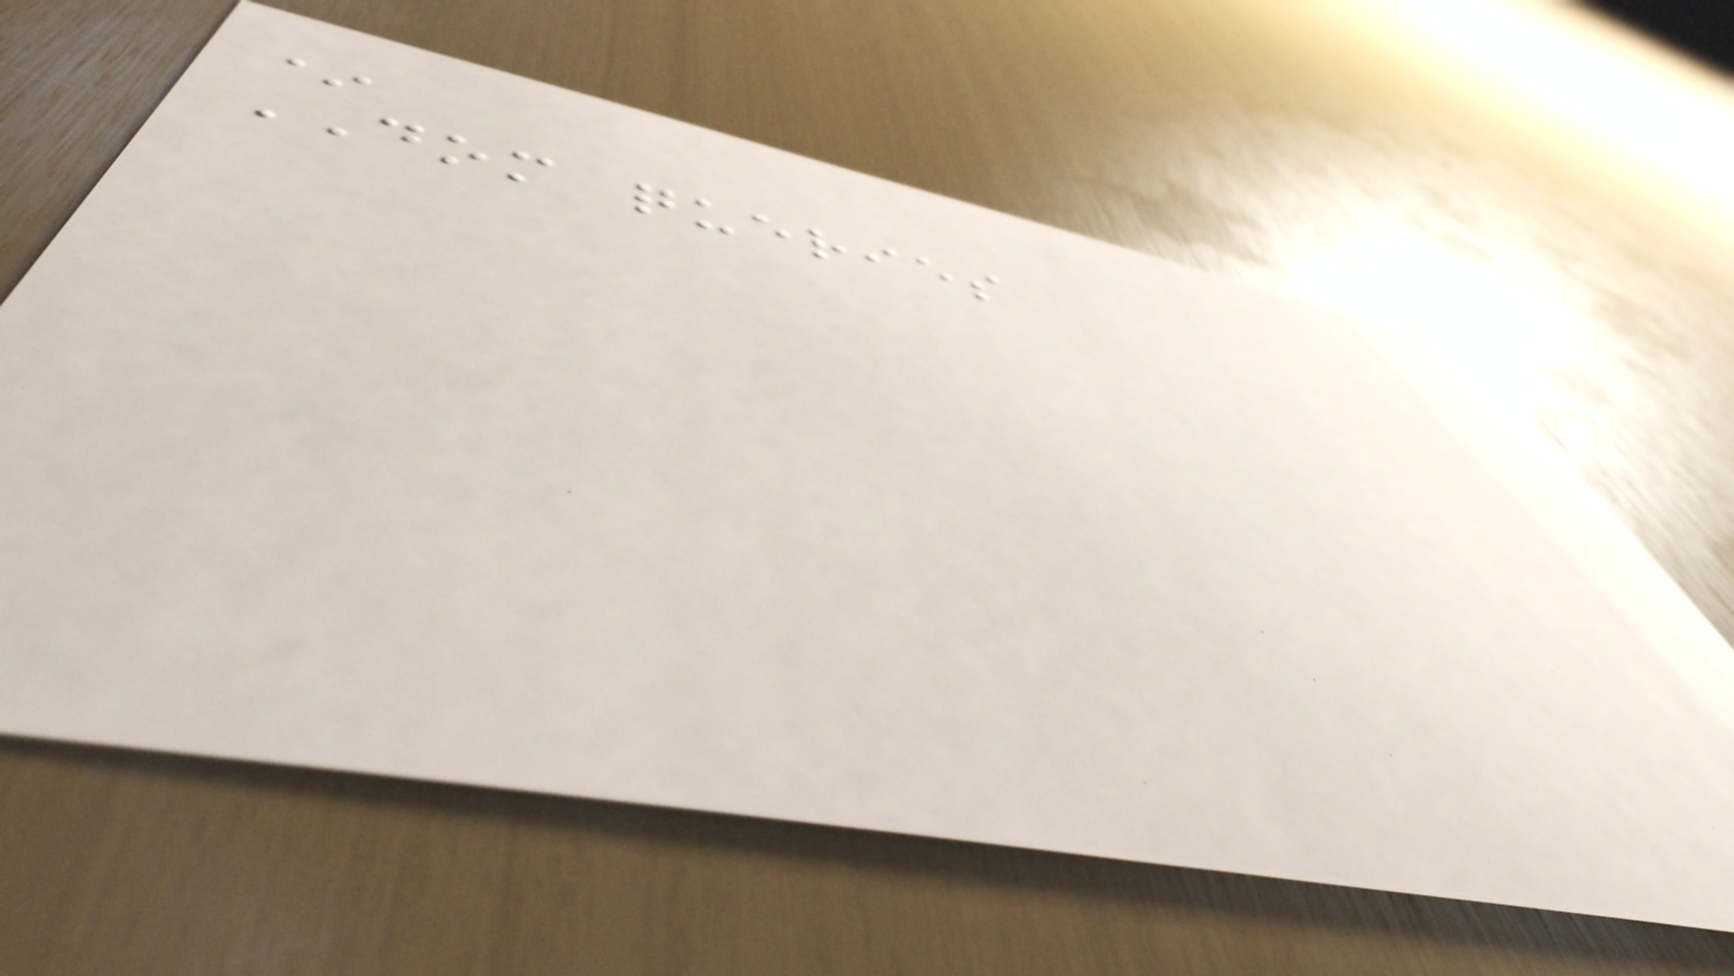*
DOM queries
